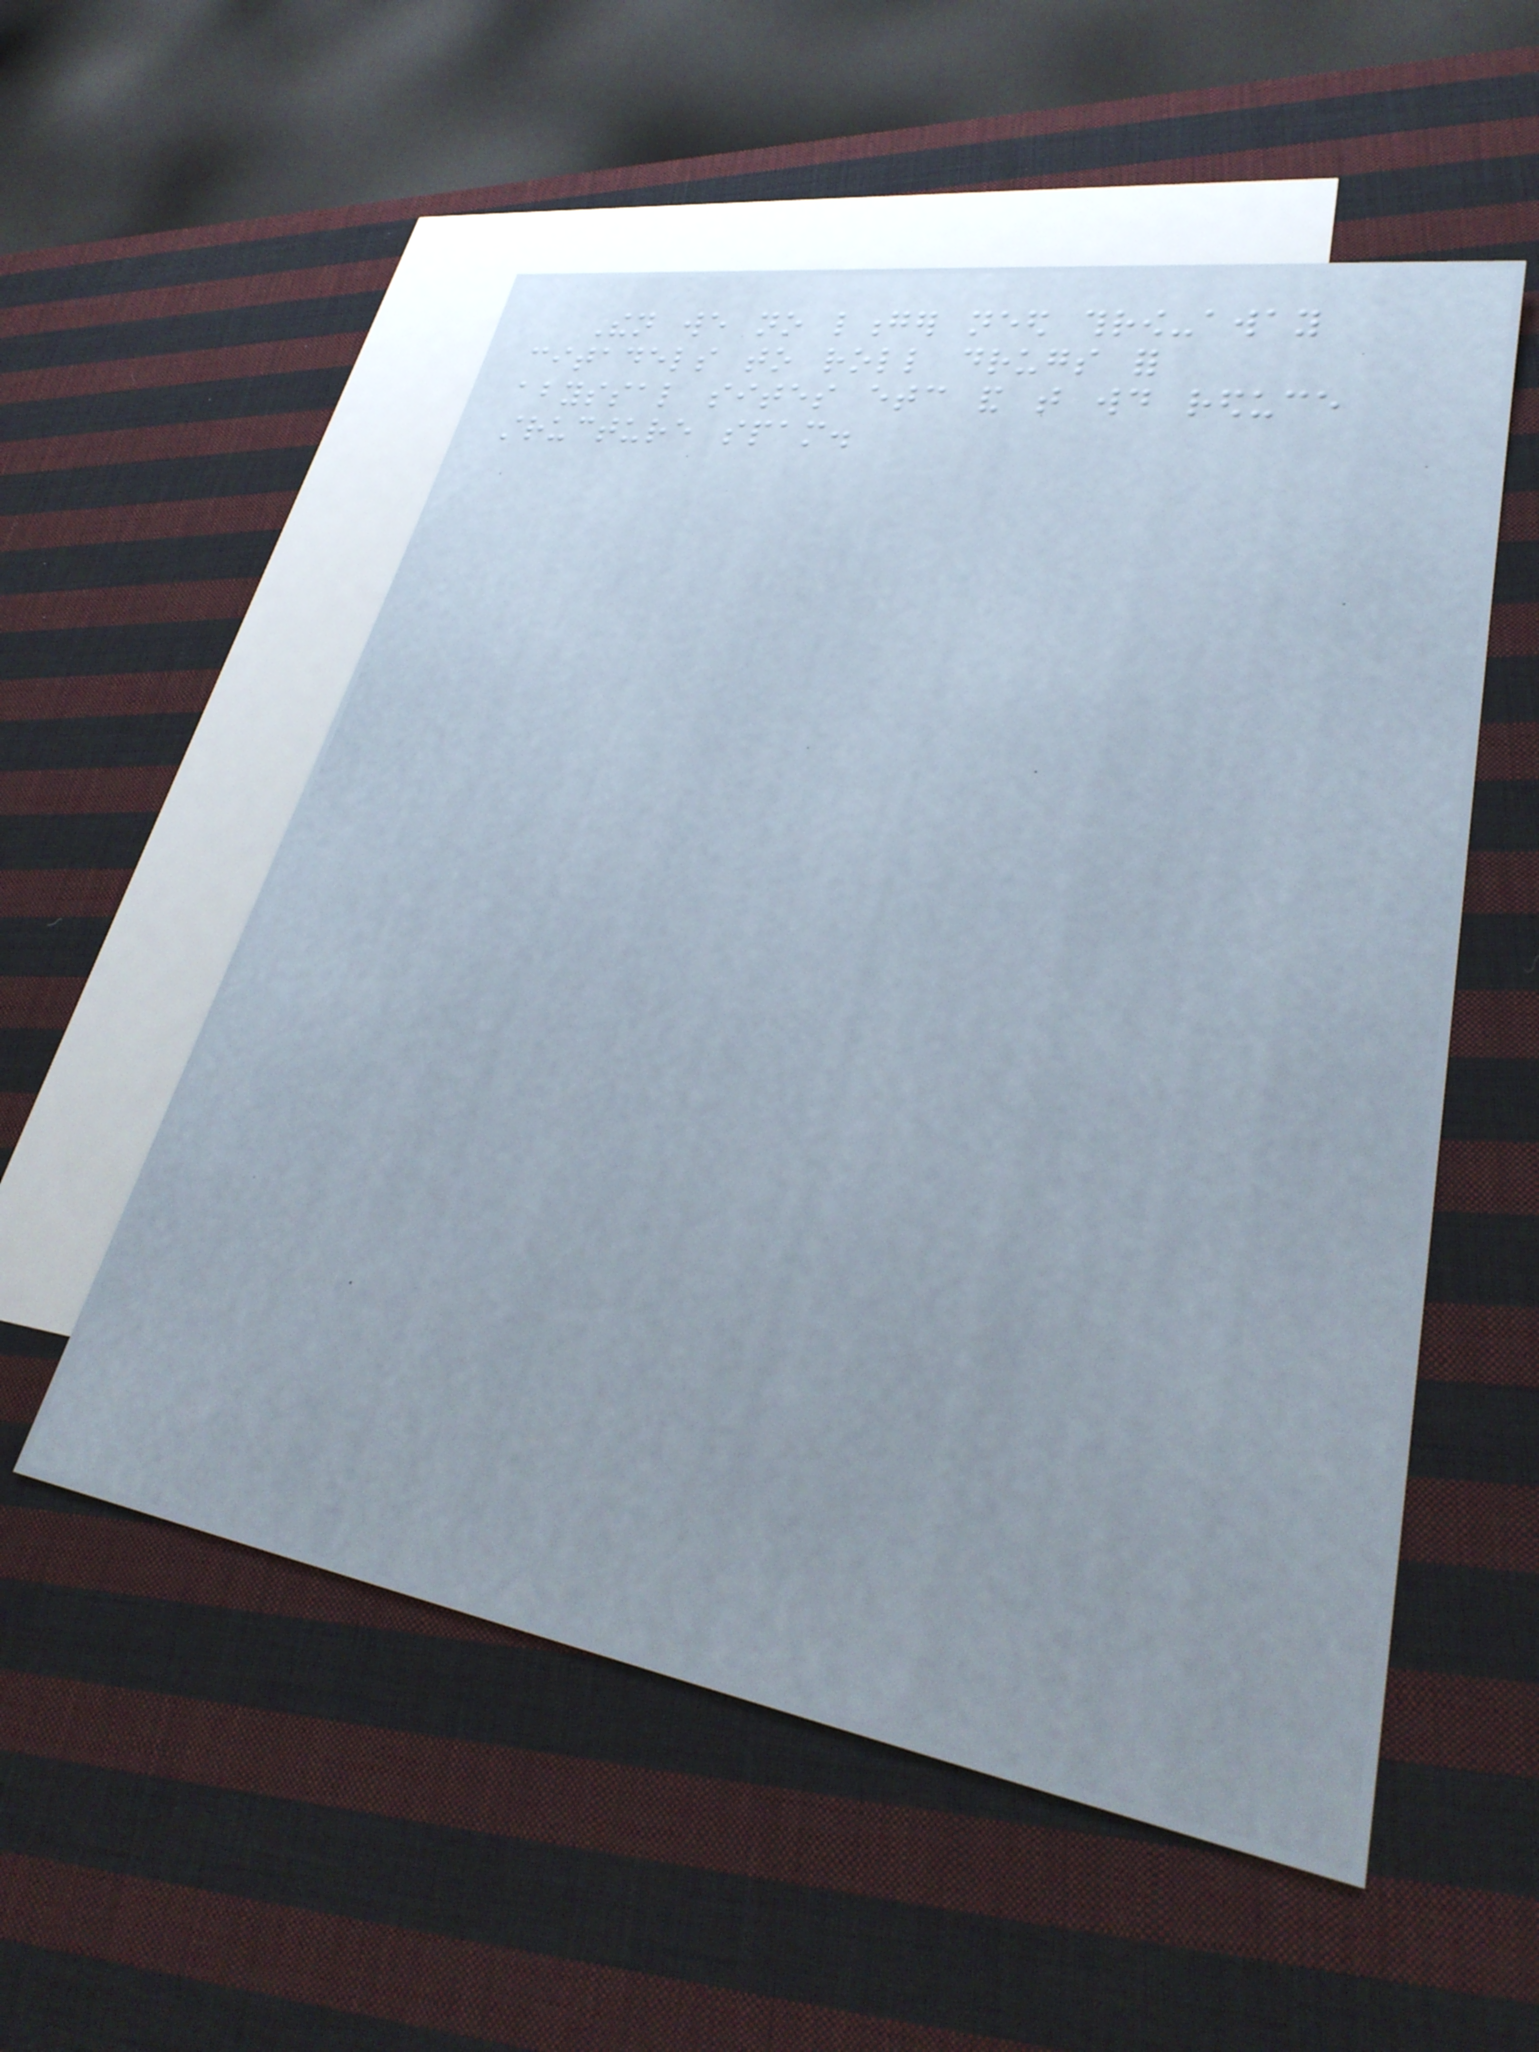Then we no longer need throw-away
citadels to roll drugs for
abyssal sites etc and that would reduce
structure spam.
